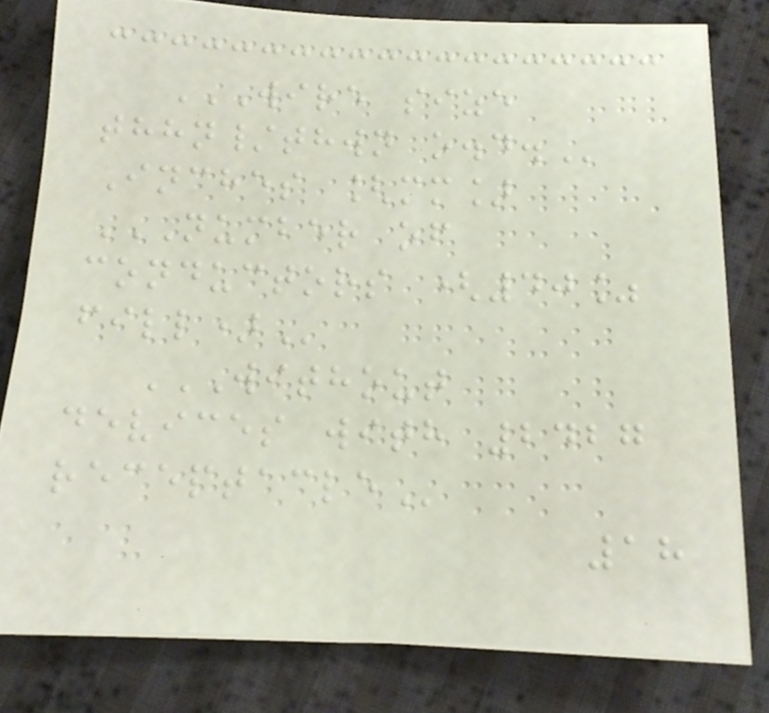WIRE SIZE
THHN/THWN O.D.
Inches [mm]
NUMBER OF
CONDUCTORS (40%
FILL)
WITHOUT
DEVICES WITH 2427
RECEPTACLE
18
